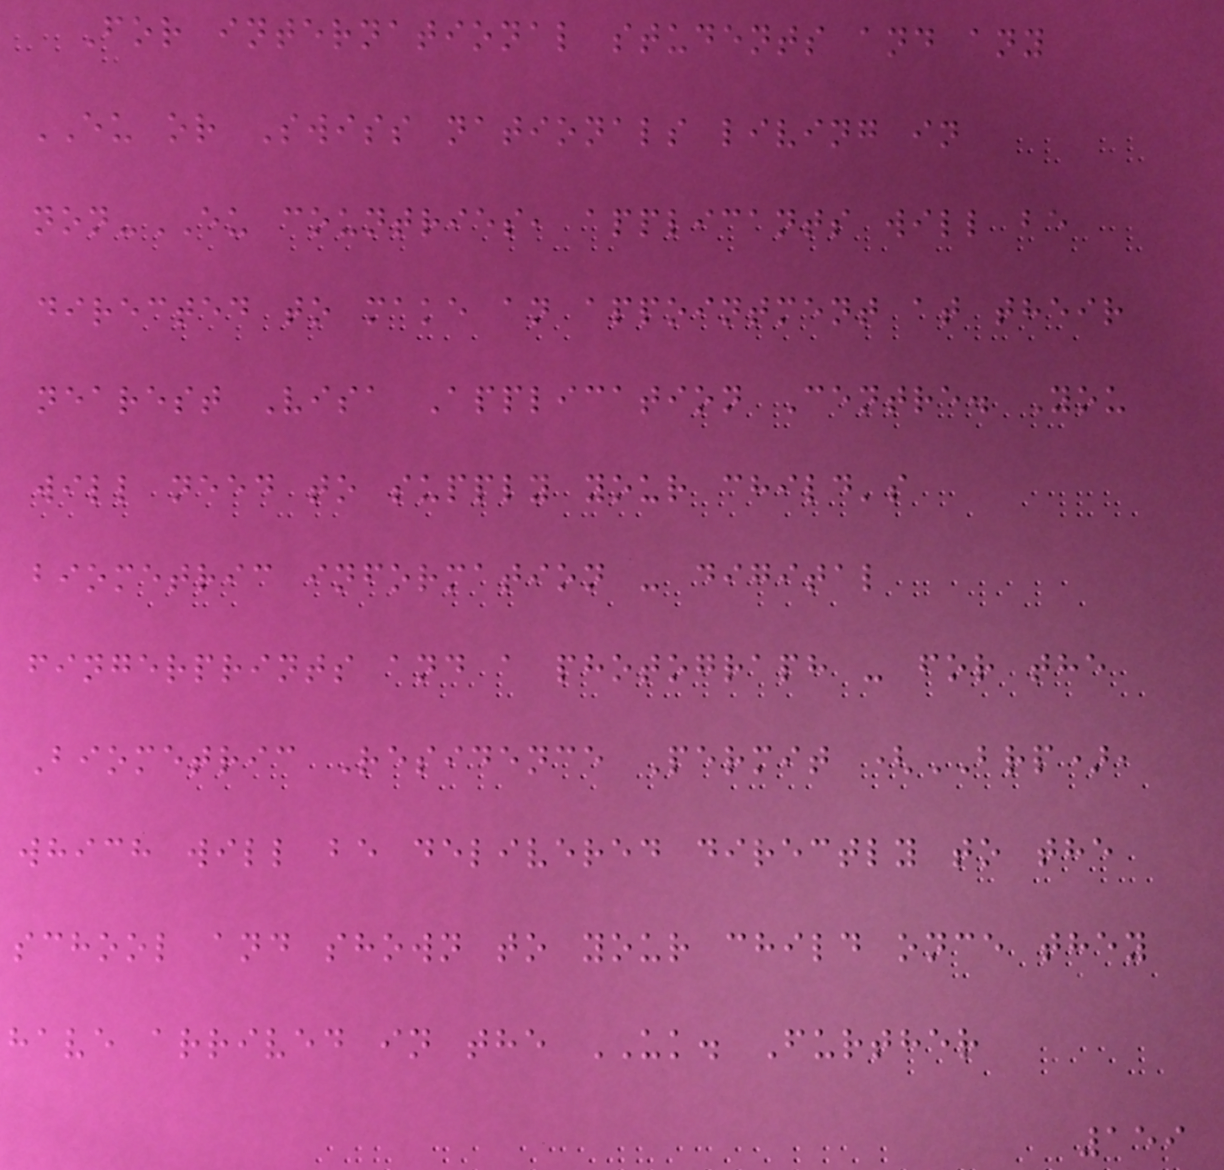For international students and any
EU or Swiss nationals living in
non-EU countries, applicants will be
directed to make an appointment at their
nearest Visa Application Centre. You
will need to supply your child's
biometric information - digital
fingerprints and a photograph - for the
Biometric Residence Permit (BRP),
which will be delivered directly to the
school and shown to your child once they
have arrived in the UK. Further
159
